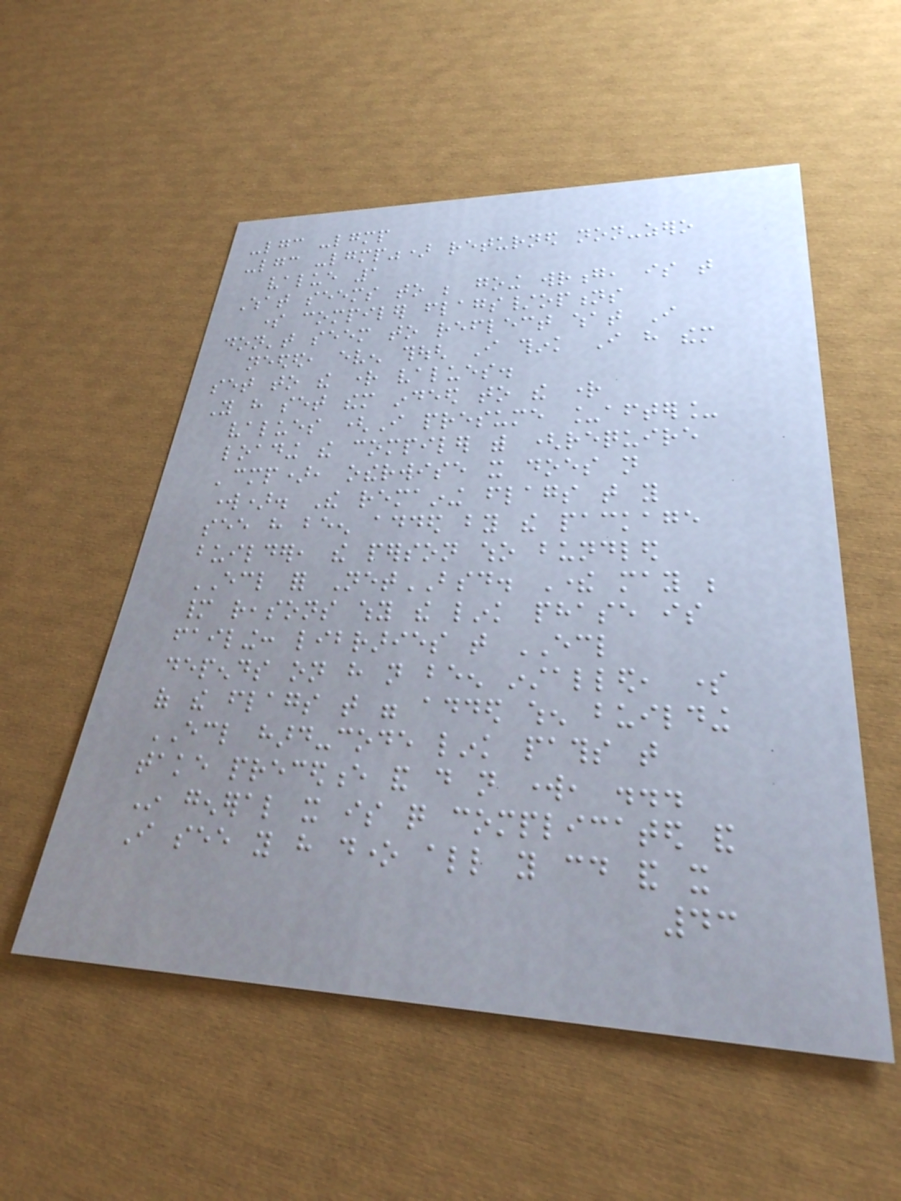-lgc -lgmp
-lgc -lgmp") returned non-zero
value 1
What seems to be going wrong, is that
some compiler flags/options
don't seem to reflect what I
needed, even though I think I have them
set to the right values.
You have set them indeed to the right
values (I presume _after_
loading the compiler with (require
'cmp), otherwise it does not
work). The remaining flags that you
see have been added by the package
builder, the person who bundled
ECL for NetBSD. There may be
many reasons why the link phase is
failing: libraries that ECL
depends on have not been installed, some
of the flags that were added when building
ECL hard-code link paths that
take precedence and do not work, ...
In general it is quite complicated and
I see you have done all you could and it
43
